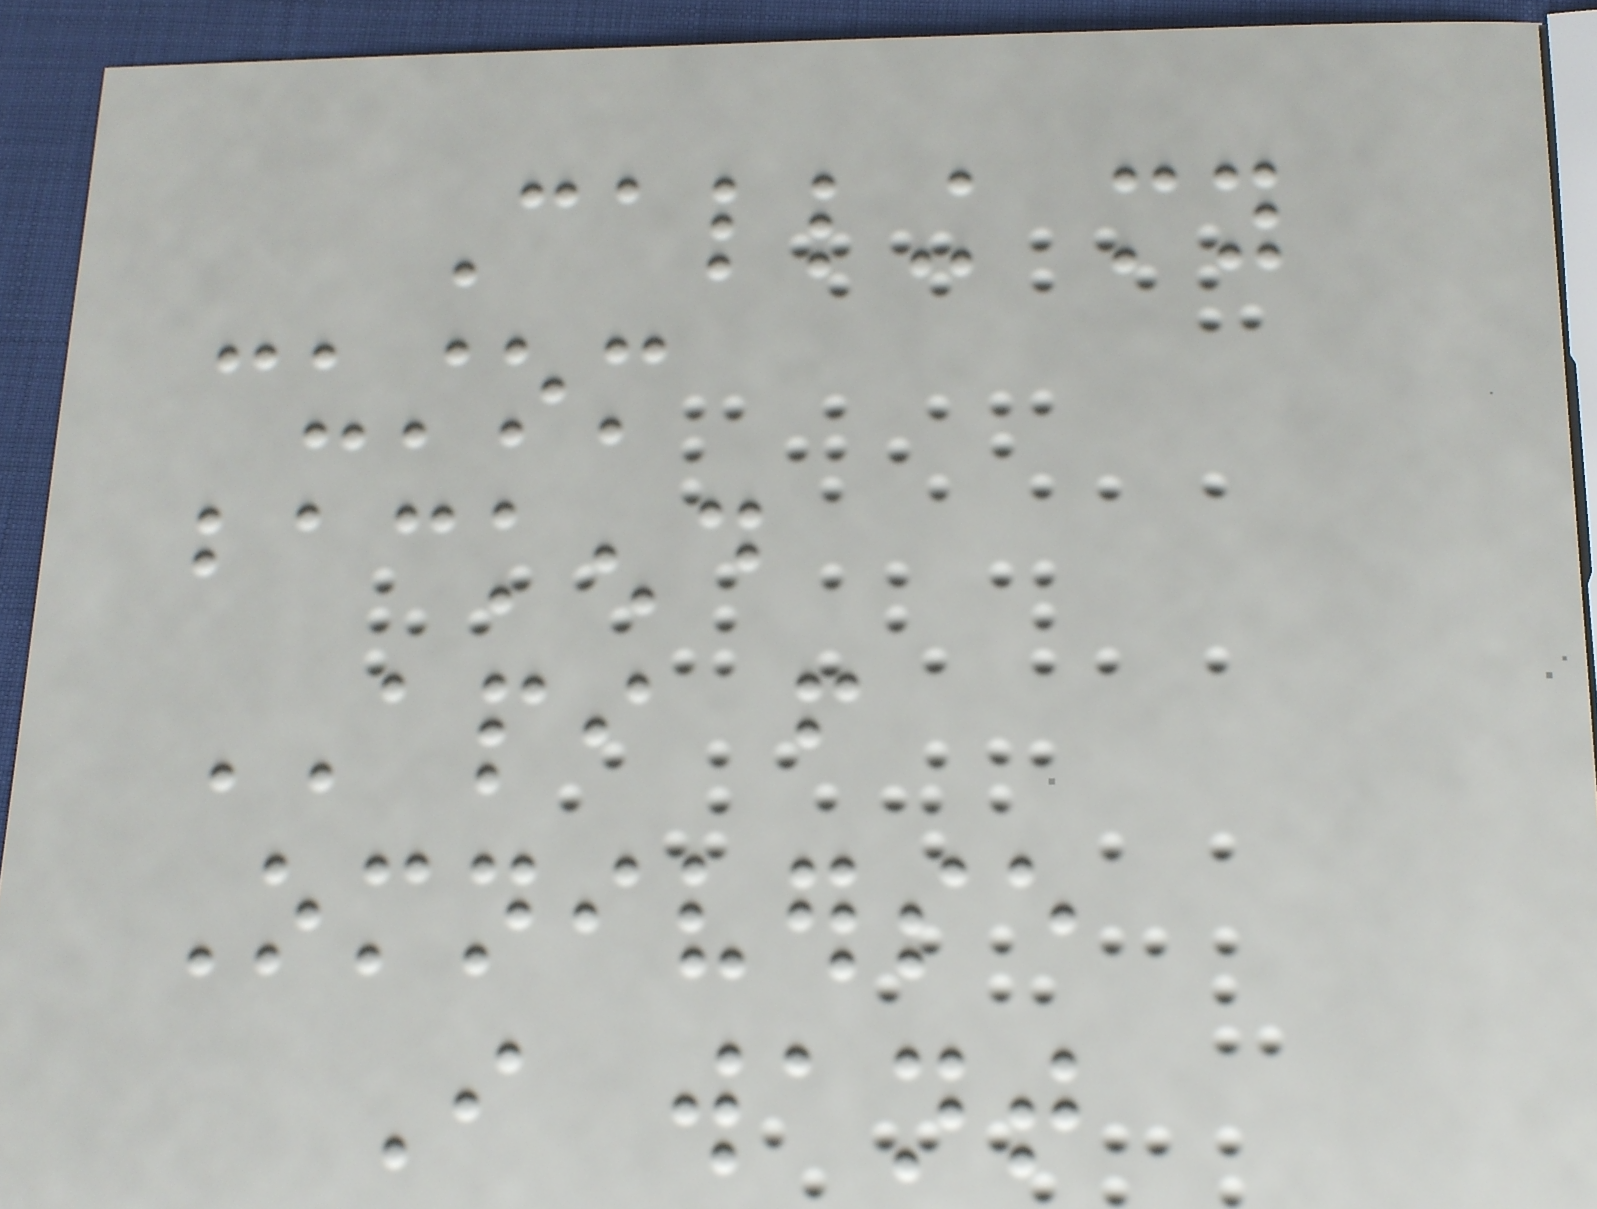Calling my
custom
backend
API from
Omniverse
I want
